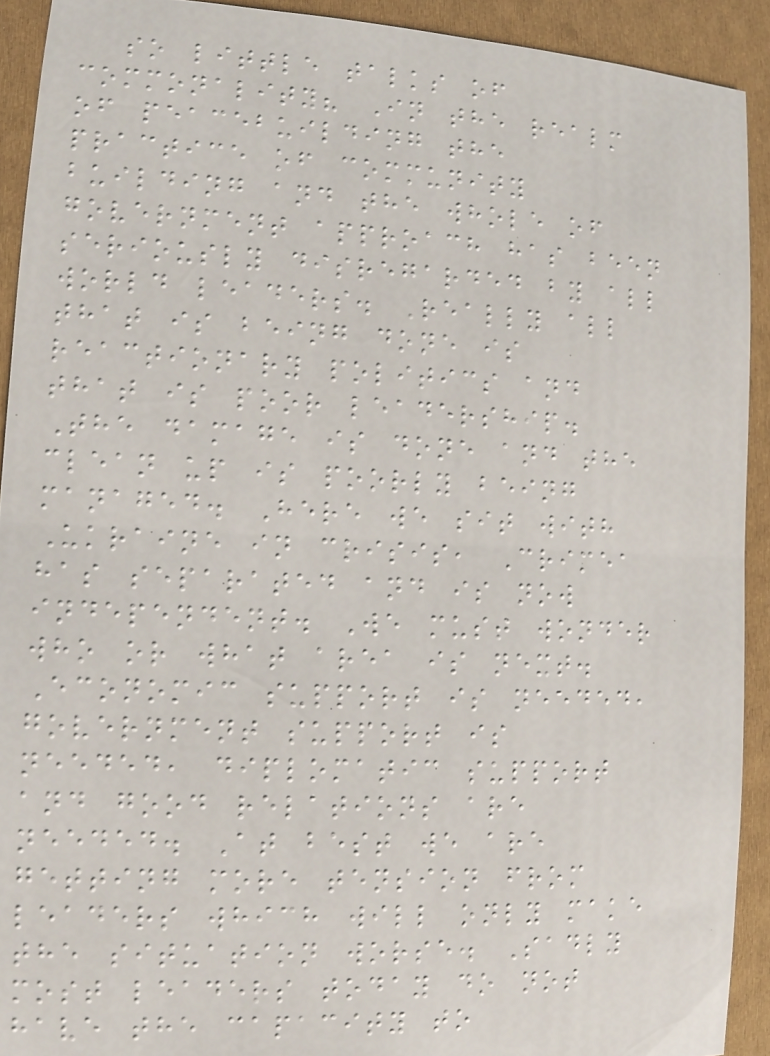so little talks of
commonality? In the realm
of peacebuilding the
practice of community
building and the whole of
government approach has been
seriously disregarded by all
world leaders. Really all
that is being done is
reactionary politics and
that is poor leadership.
The damage is done and the
clean up is poorly being
managed. Here we sit with
Ukraine in crisis, Crimea
has separated and is now
independent. We must wonder
who or what area is next.
Economic support is needed,
government support is
needed, diplomatic support
and good relations are
needed. At best we are
getting more tension from
leaders which will only make
the situation worse. Sadly
most leaders today do not
have the capacity to
